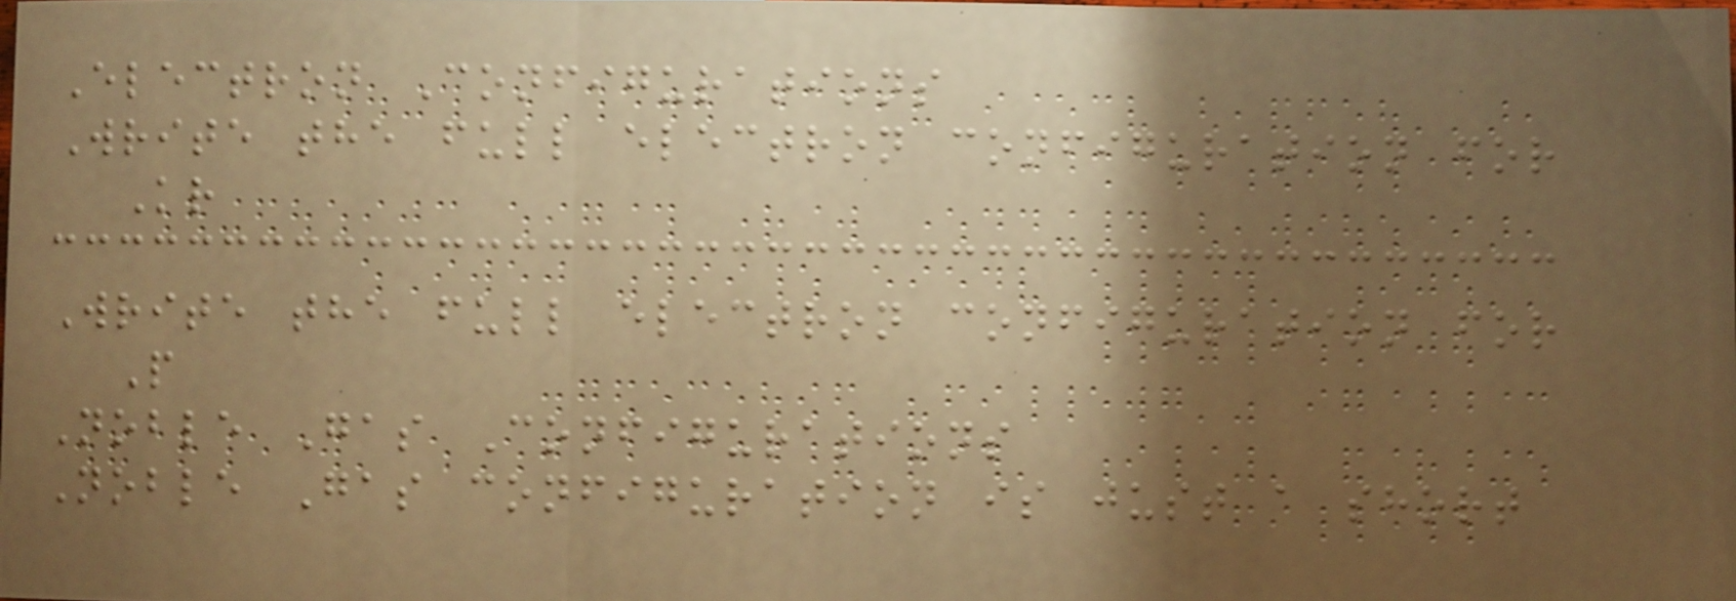Electron Configurations
Write the full electron configuration for
Kr
Write the full electron configuration for
P
Noble Gas Configurations
Noble Gas configuration is just a short
